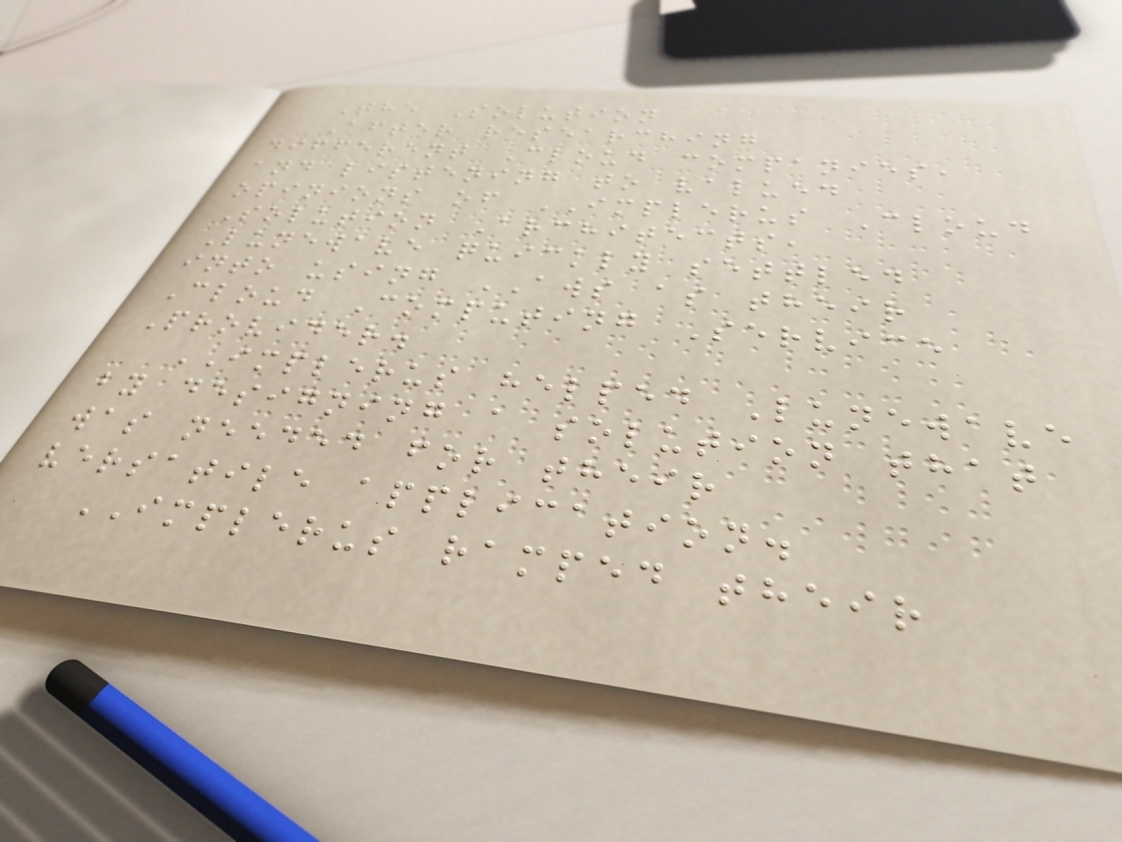The Solution
After researching
different Cloud companies,
and listening to valued
opinions of IMPLERUS Cloud
Solution Architects,
Lunewave quickly settled
into using AWS as their
Cloud Computing Service
Provider.
IMPLERUS helped Lunewave
by designing a solution that
was needed for their
versatile application.
IMPLERUS ramped their
